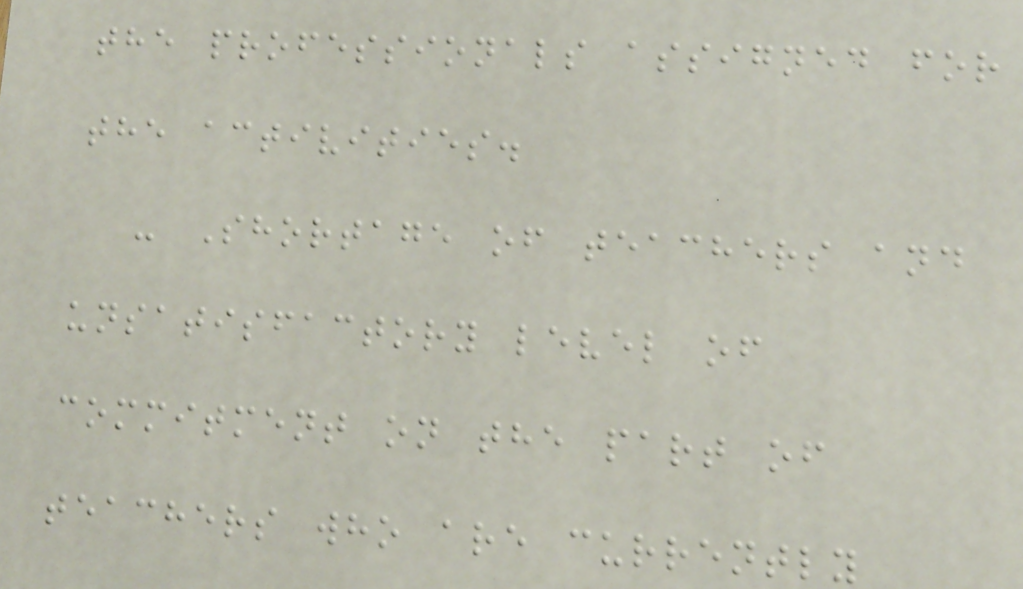the professionals assigned for
the activities.
- Shortage of teachers and
unsatisfactory level of
commitment on the part of
teachers who are currently
